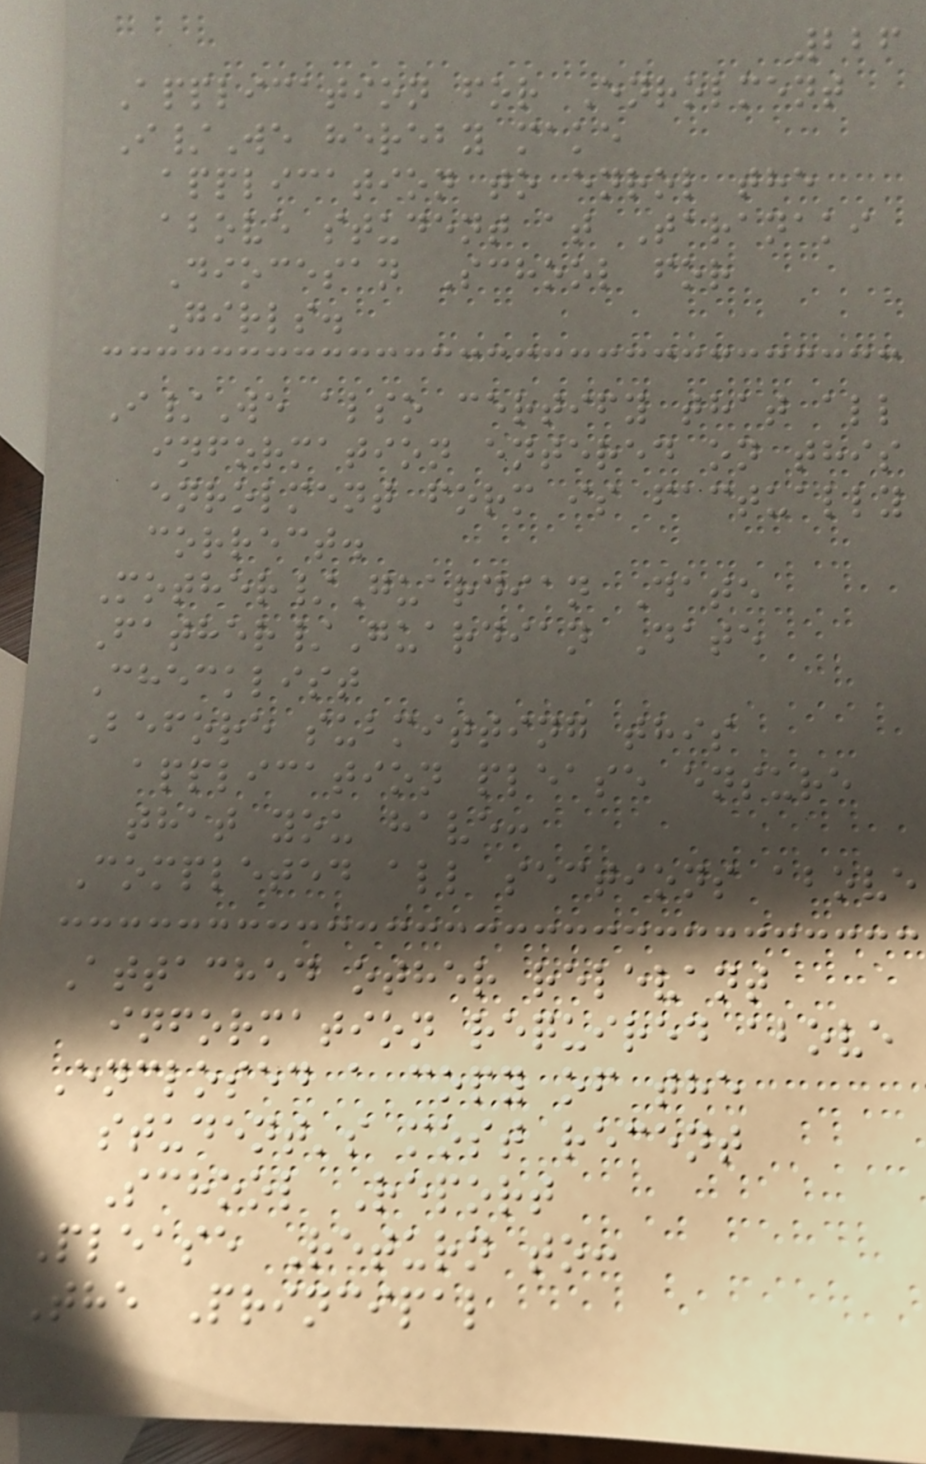226
Application for Enrolment
I/We hereby make
application to enrol the
above student at Taranaki
Diocesan School for
Girls.
I/We also certify that all
information entered on this
enrolment form is factually
correct.
Mother/Guardian Date
Father/Guardian Date
Checklist
Before submitting this
application please ensure
that you have:
Completed all sections above
Attached other relevant
information required above
Enclosed a copy of the
student's most recent
School Report
Please Return to:
The Principal
